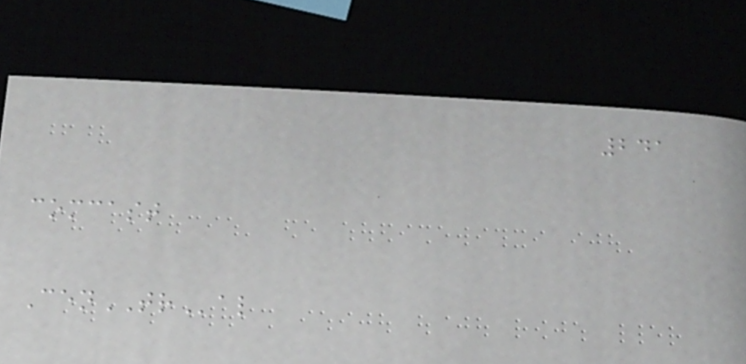241
comcast
CenTRal
